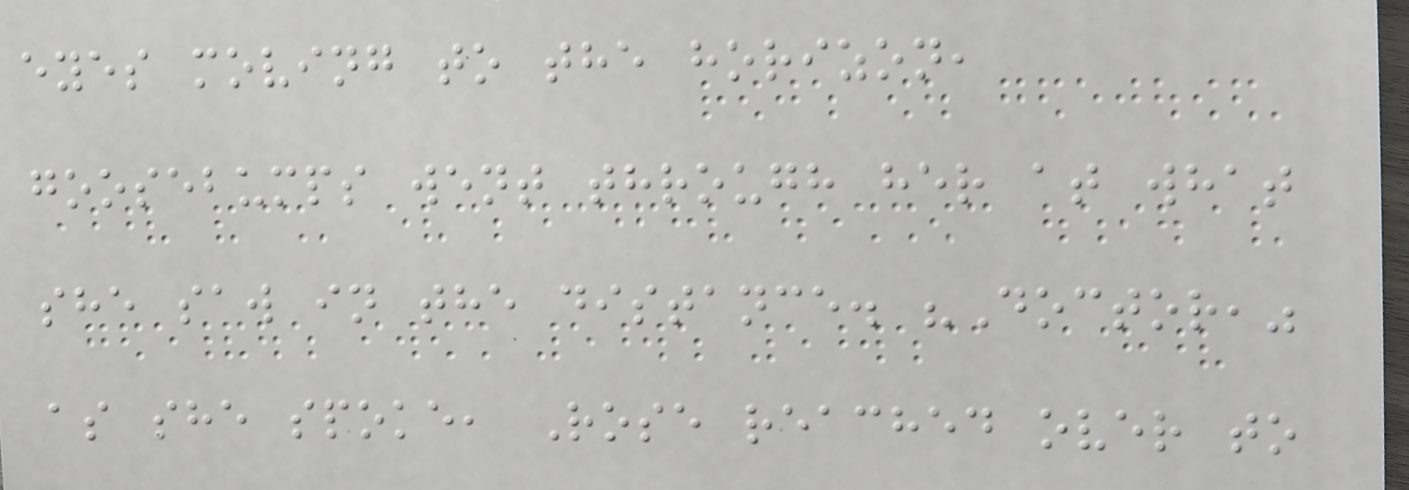eyes moving to the horizon,
goosebumps went through her at what
she saw in the distance. "Doctor,"
as she spoke, Rose reached over to
